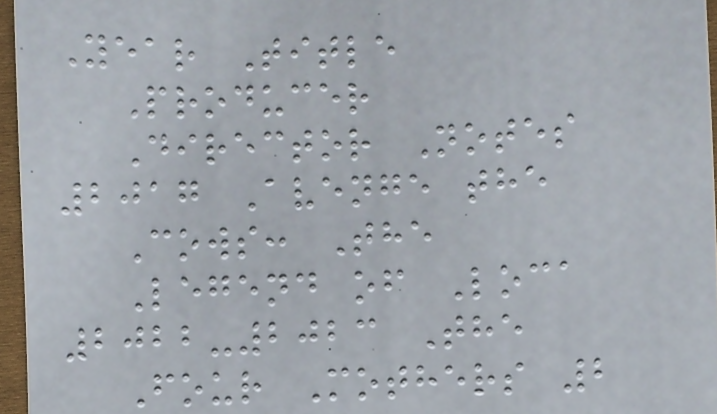Year Title
Producer
Director Notes
2017 Avenge the
Cows: The
Legend of Loca
2022-2023 The
Four Mothers 2
